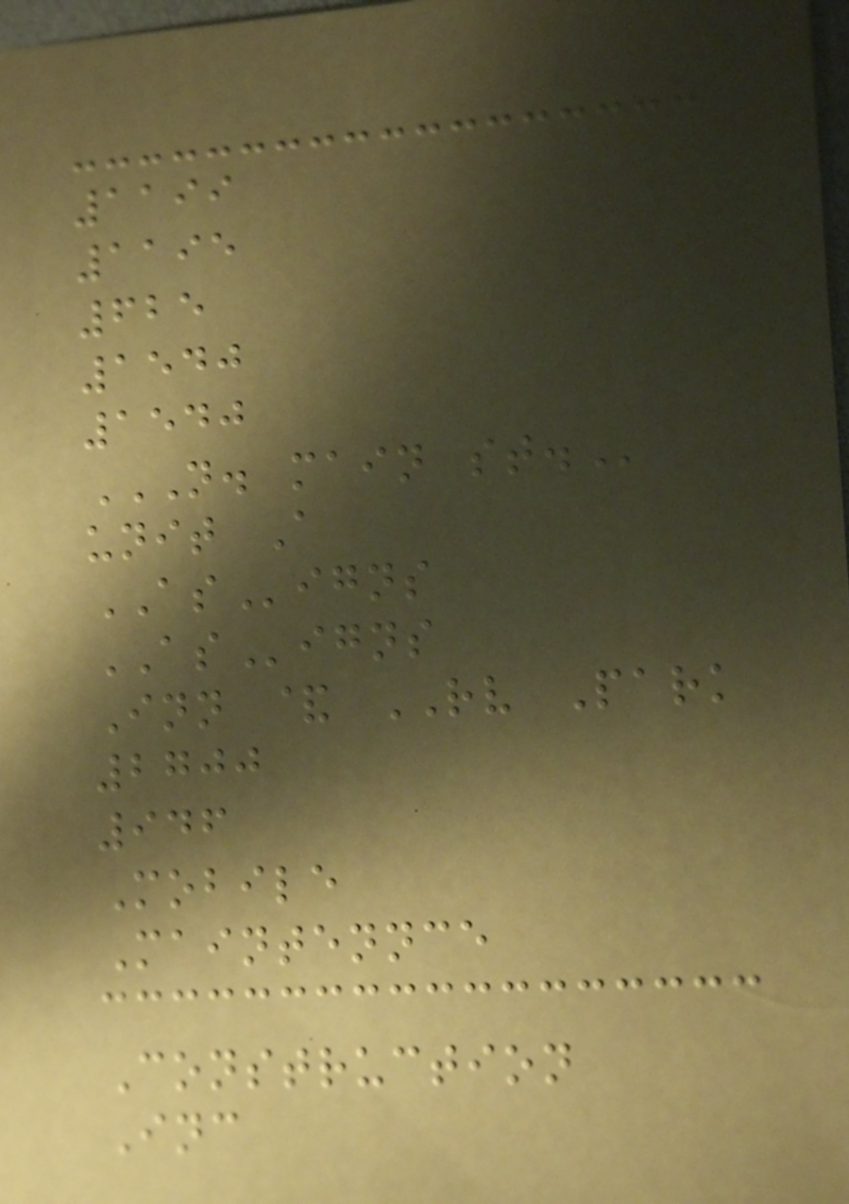1199
1195
625
1540
1540
N. MAIN ST.
unit A
ASigns
ASigns
Inn & RV Park
2700
946
Mobile
Maintennce
Construction
Inc
